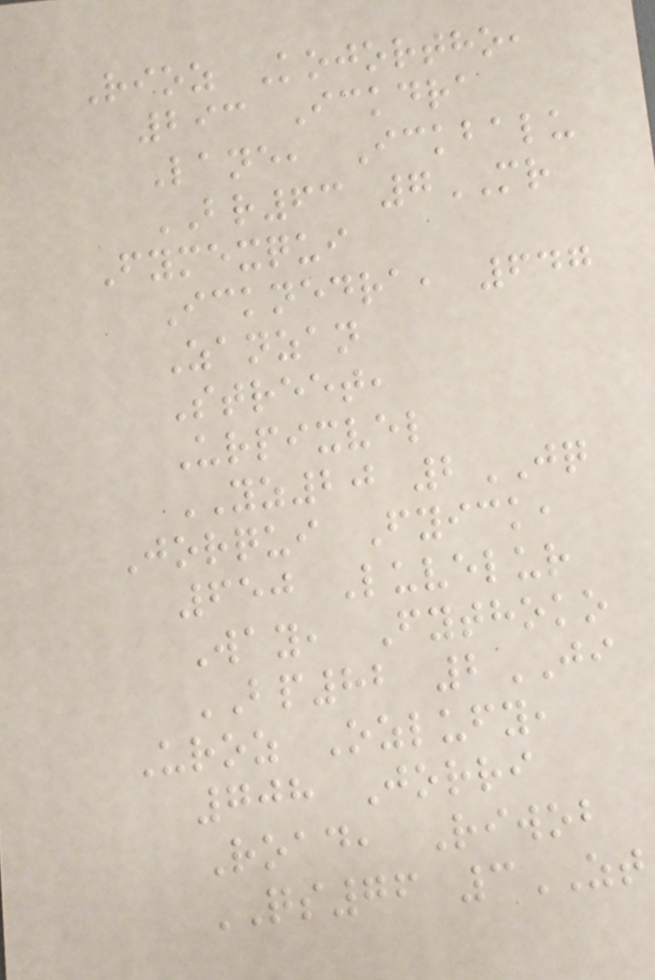Rioz Kojortho,
293 Ickdra
Lane, Ickbalu
BR63 7MR
Fymexqui
Icknedra, 647
Zanzan
Street,
Urpixvel
YZ20 2JQ
Jorqui Fyick,
650 Luvelur
Way, Fythoko
BP82 2JI
Uroz Ozlufy,
708 Jorri
Road, Riwob
QS76 3ZT
